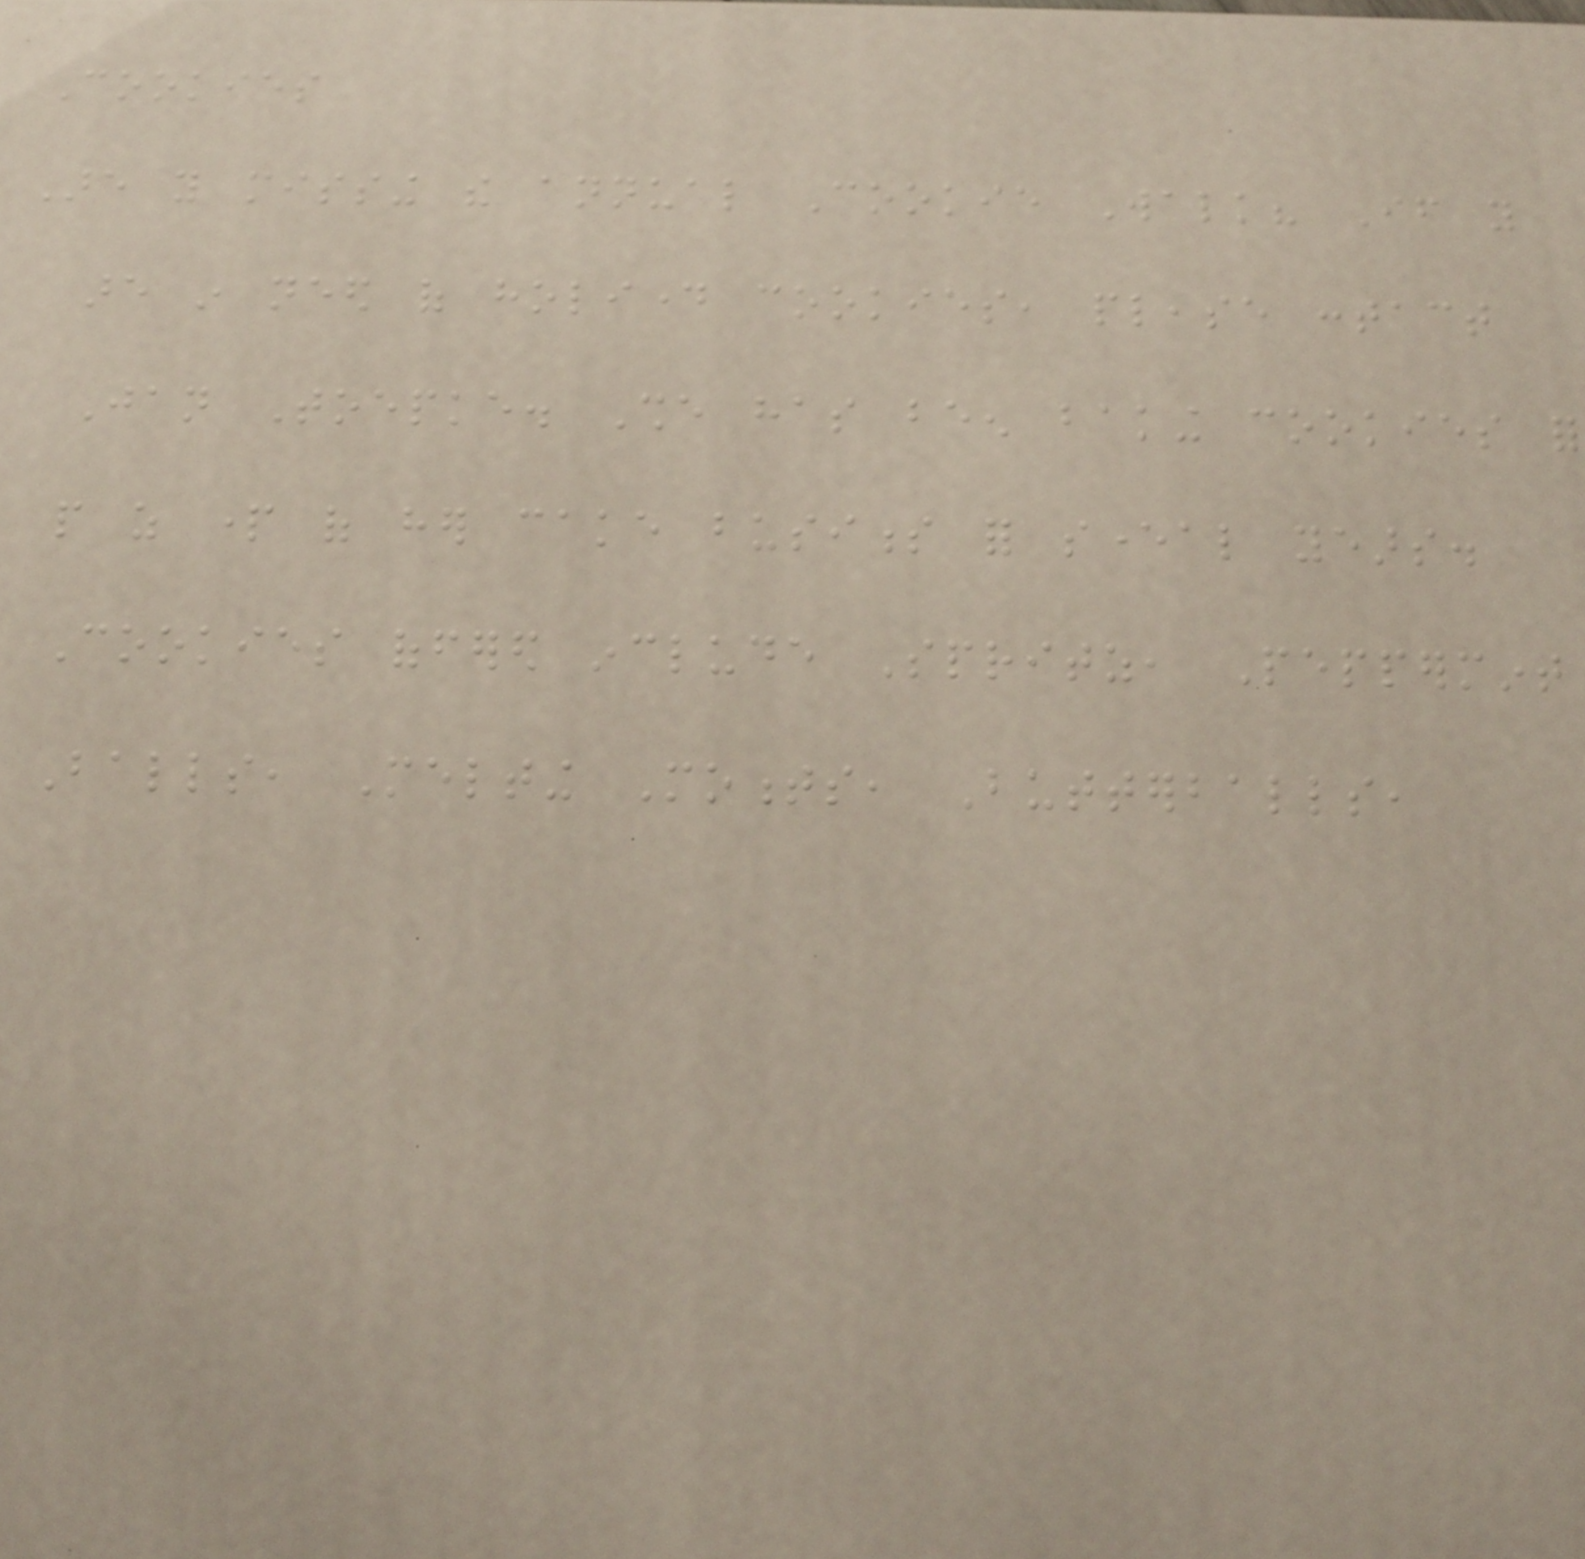Cookies
Are you missing the annual Cookie Walk? If you
are in need of holiday cookies, please contact
Jan Toepke. She has been baking cookies for
people as part of her cake business for several years.
Cookies offered include Spritz, Peppermint
Balls, Melting Moments, Butterballs,
